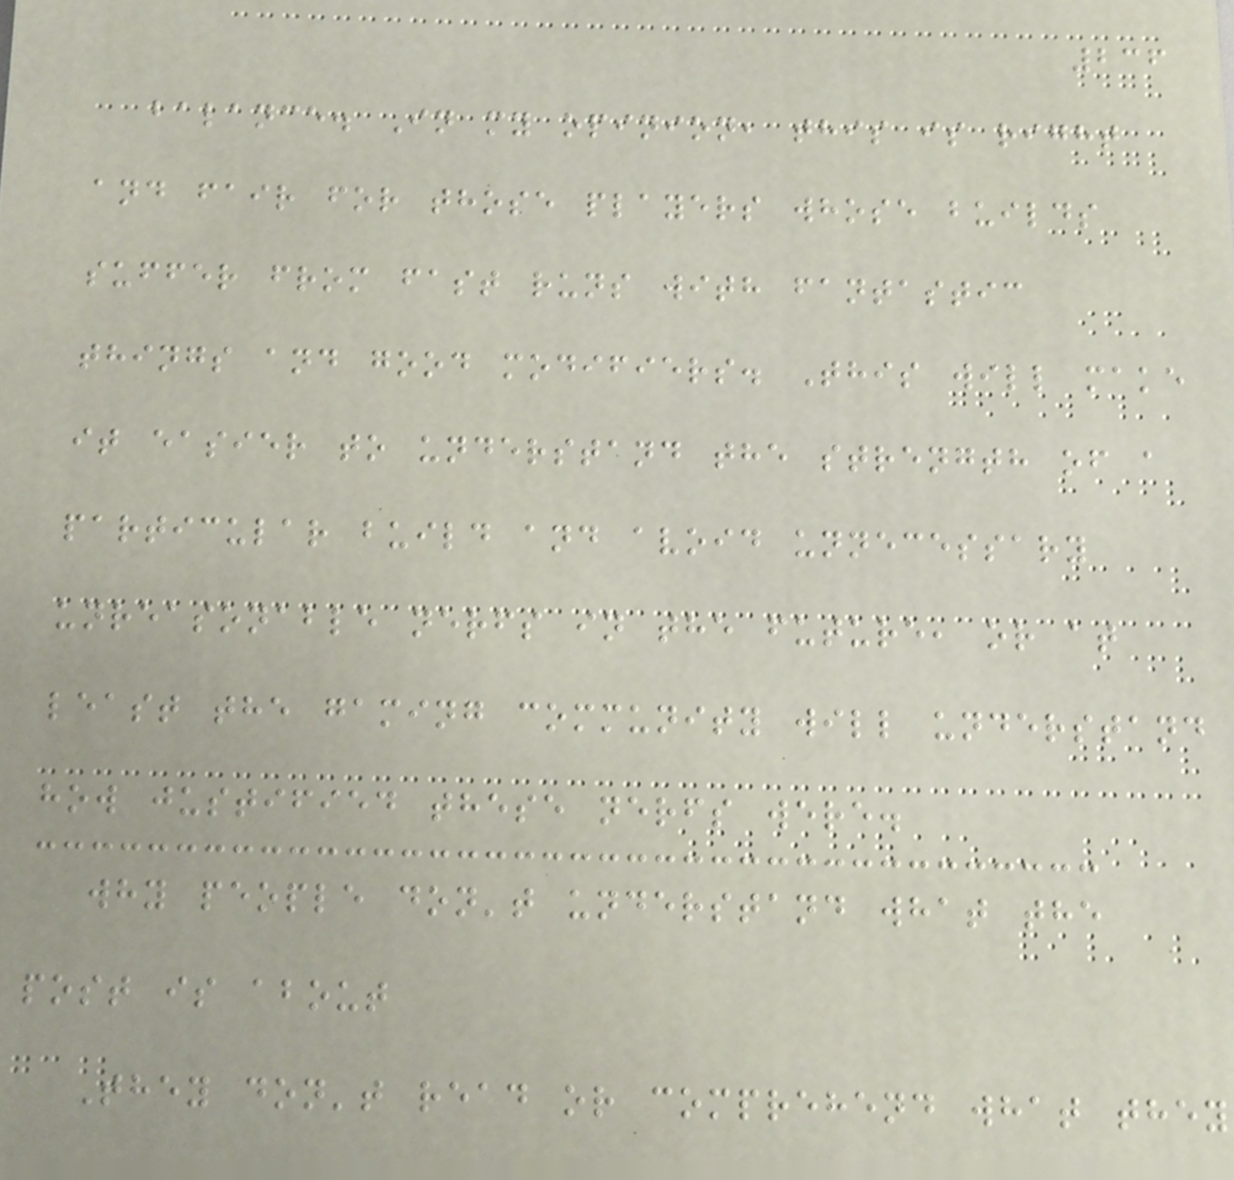236
balance. In my opinion, this is right
and fair for those players whose builds
suffer from fast runs with fantastic
things and good modifiers. This will make
it easier to understand the strength of a
particular build and avoid unnecessary
unreasonable nerfs in the future, or at
least the gaming community will understand
how justified these nerfs were.
why people don't understand what the
post is about
They don't read or comprehend what they
